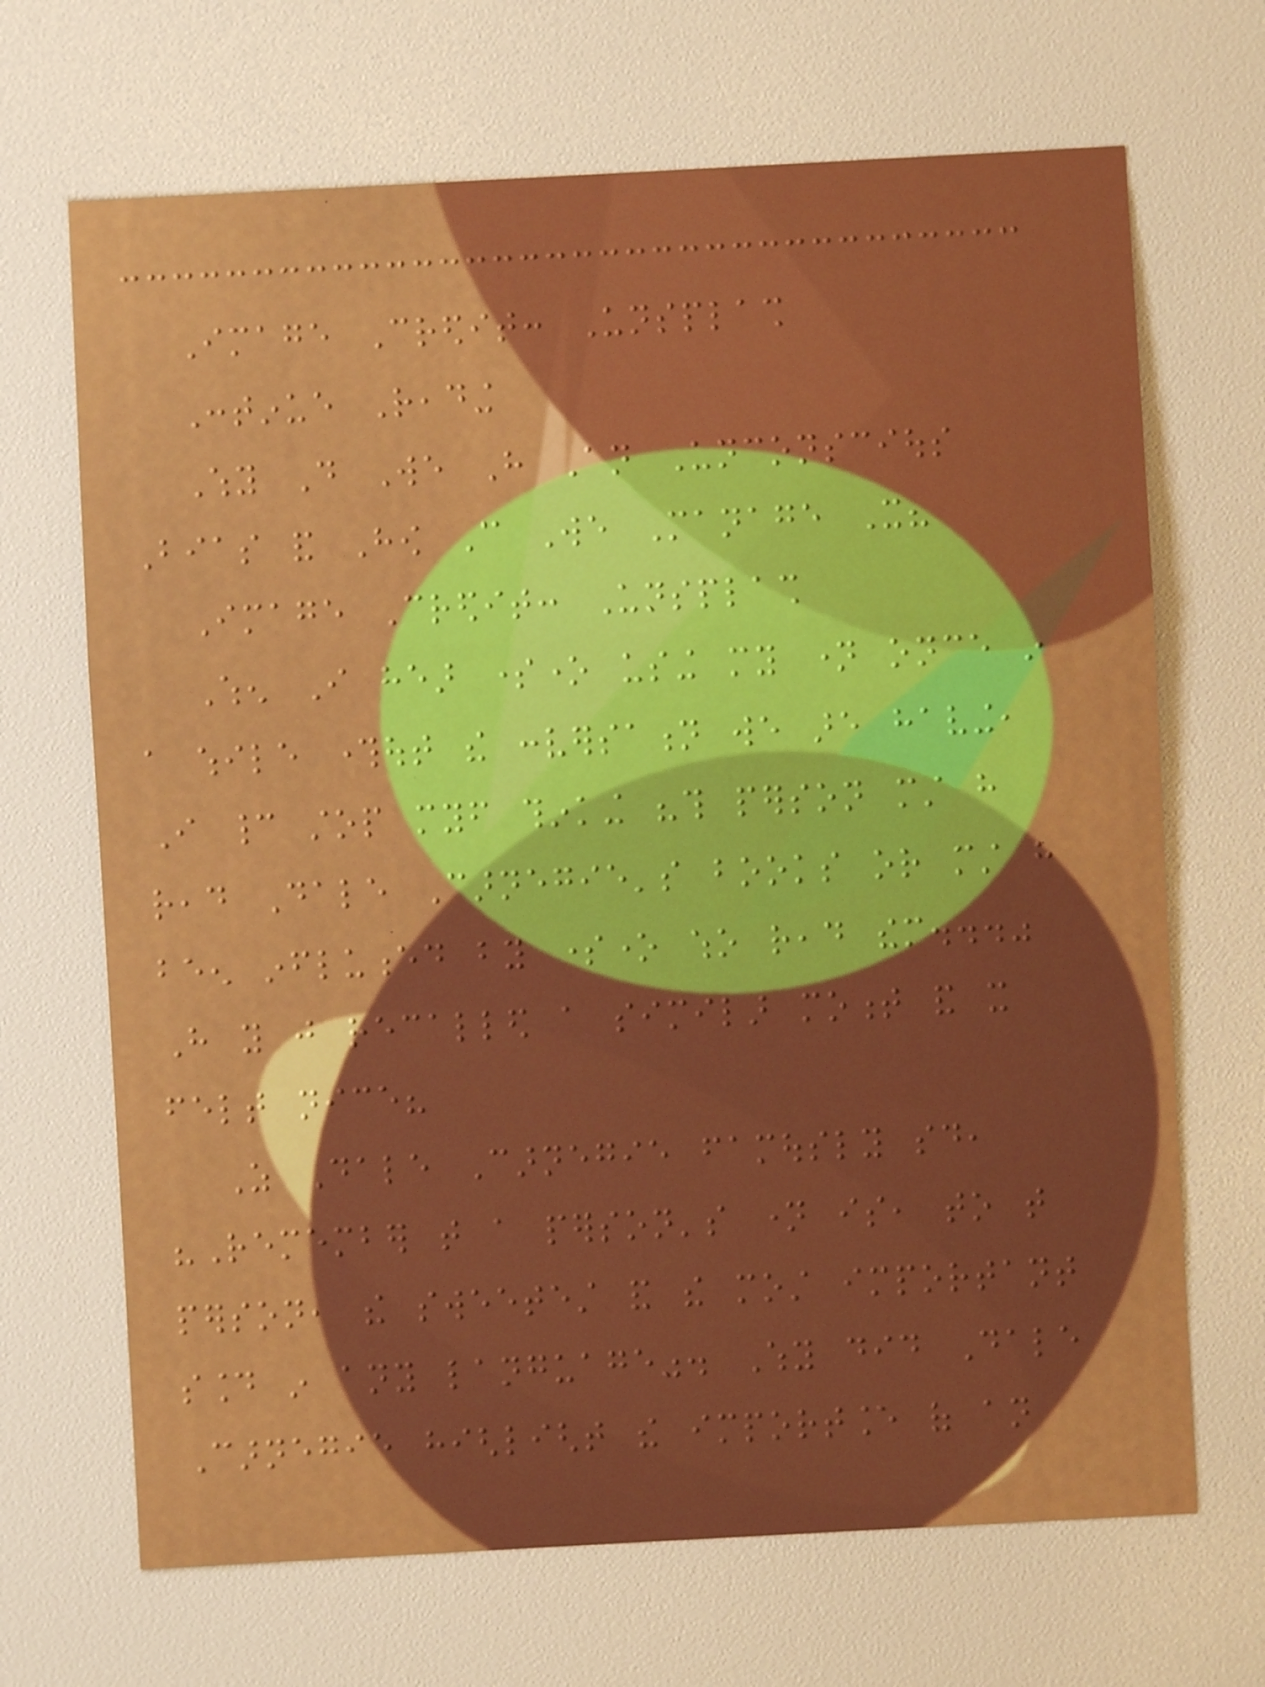Image Credit: Unsplash
Continue Reading
Why Do We Have An Unconscious
Bias and How Can We Manage It?
Image Credit: Unsplash
When I hear someone using my name once in
a while throughout the conversation we are having,
I cannot stop myself thinking "this person must have
read Dale Carnegie's books or must have
been influenced by someone who read them..."
Have you just recalled a similar moment and it
felt nice?
As Dale Carnegie famously said,
"Remember that a person's name is, to that
person, the sweetest and the most important
sound in any language". Why did Dale
Carnegie highlight the importance of an
